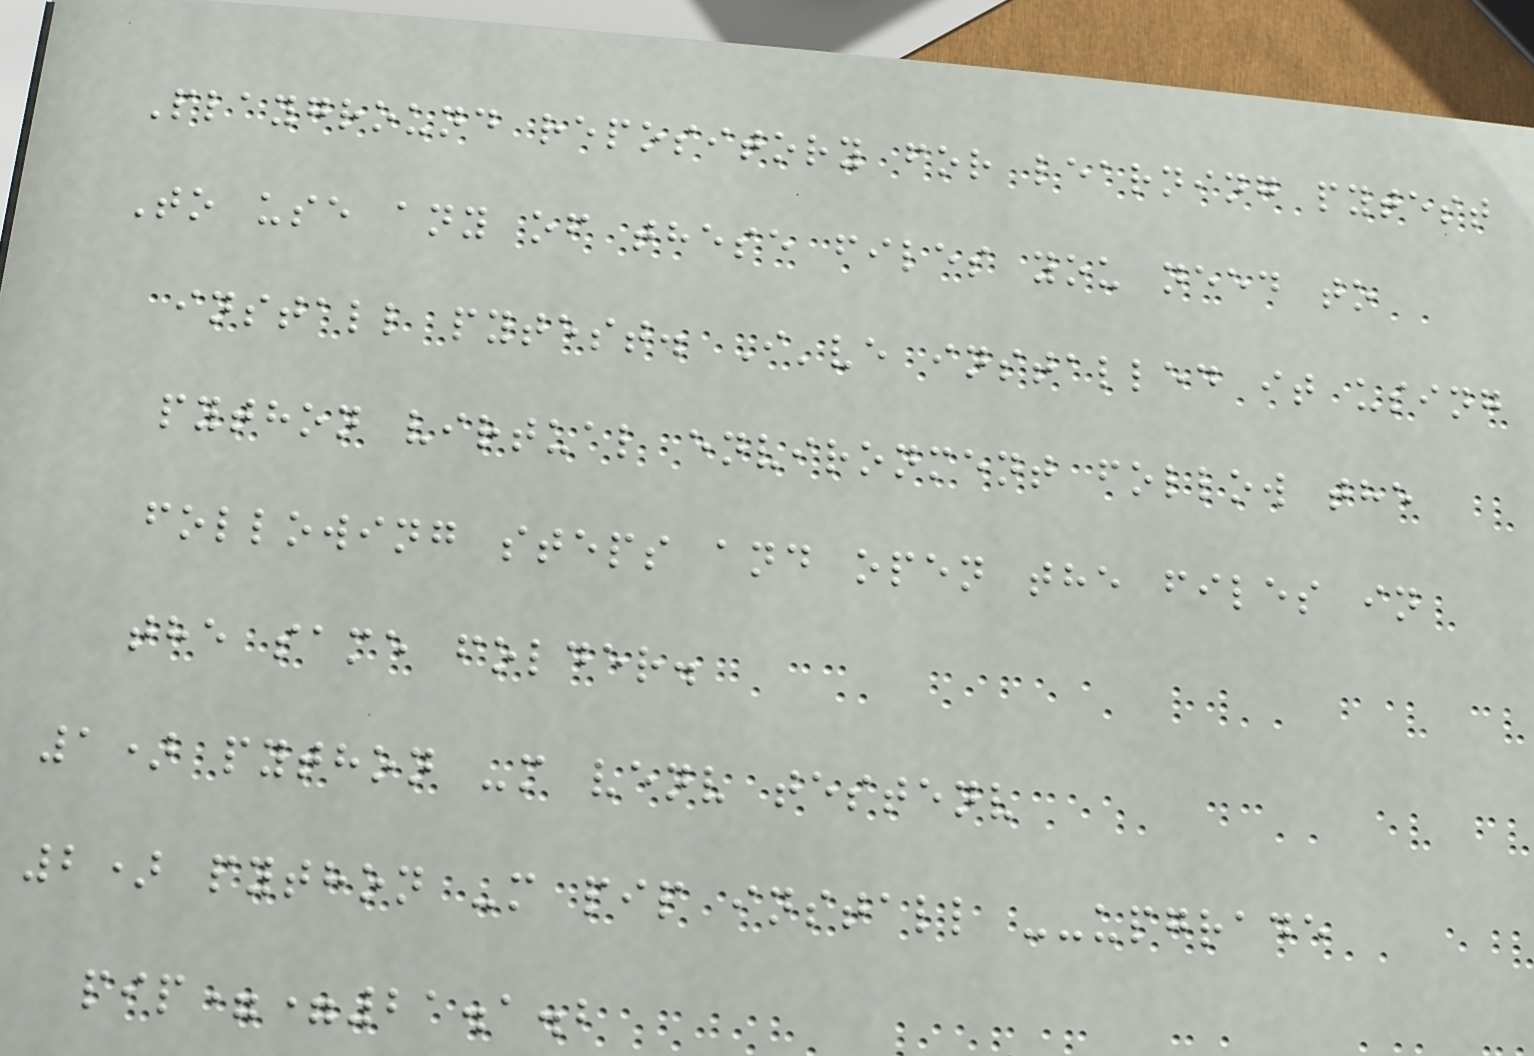Playground repository for learning pytest
To use any of these files you need to
install pytest. I've installed it using
python virtual environment follow the
following steps and open the files in
the same folder.
1) python -m venv testenv
2) python -m pip install --upgrade
pip==21.1.2
